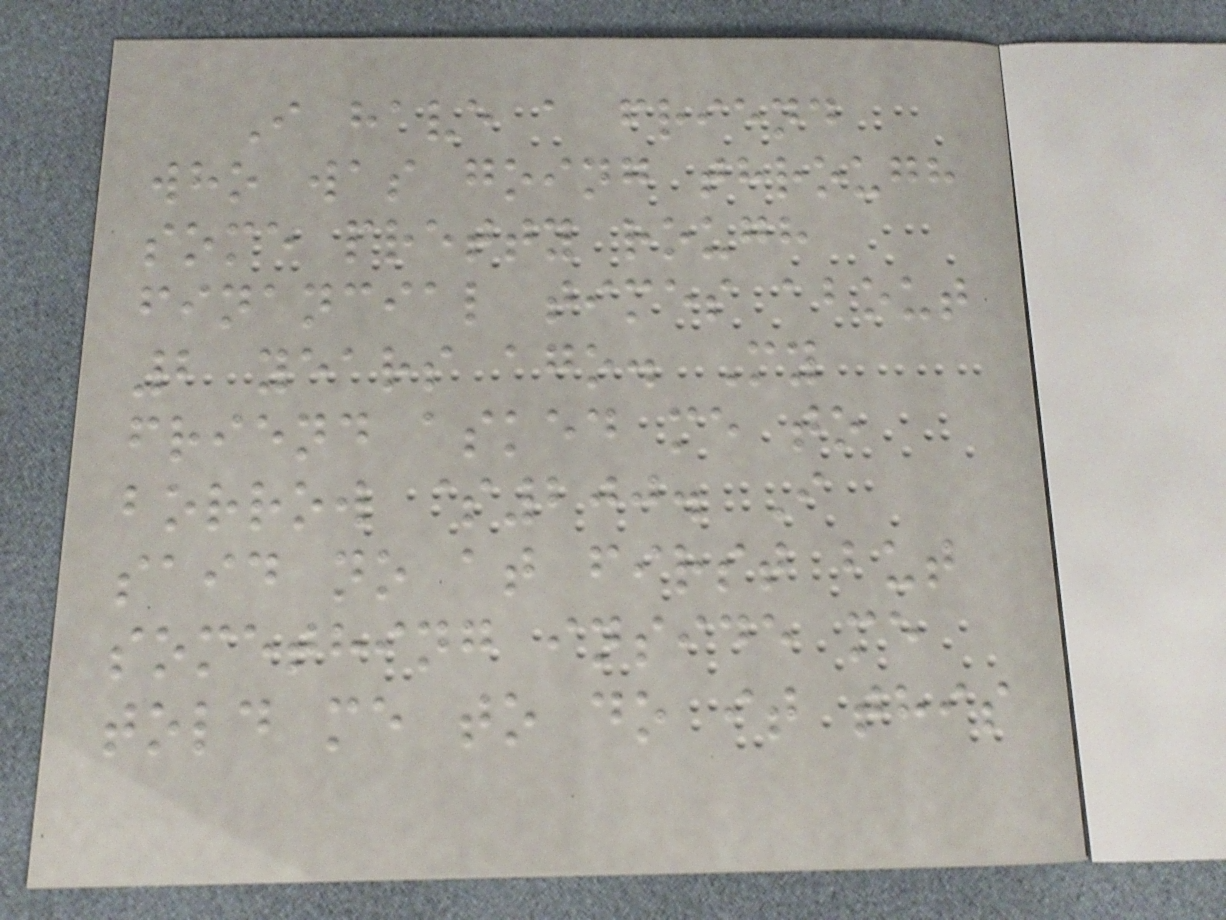I have a friend
who was going through
some pretty rough
financial times about
2 years ago. My
friend asked me to
borrow $200. I
said no at first but
something inside me
told me to do it this
